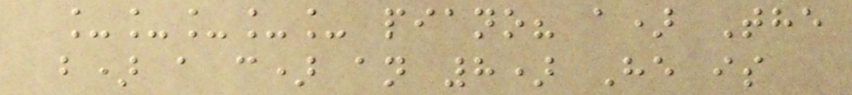_____ piano? a) The
b) a c) an 8) He is
